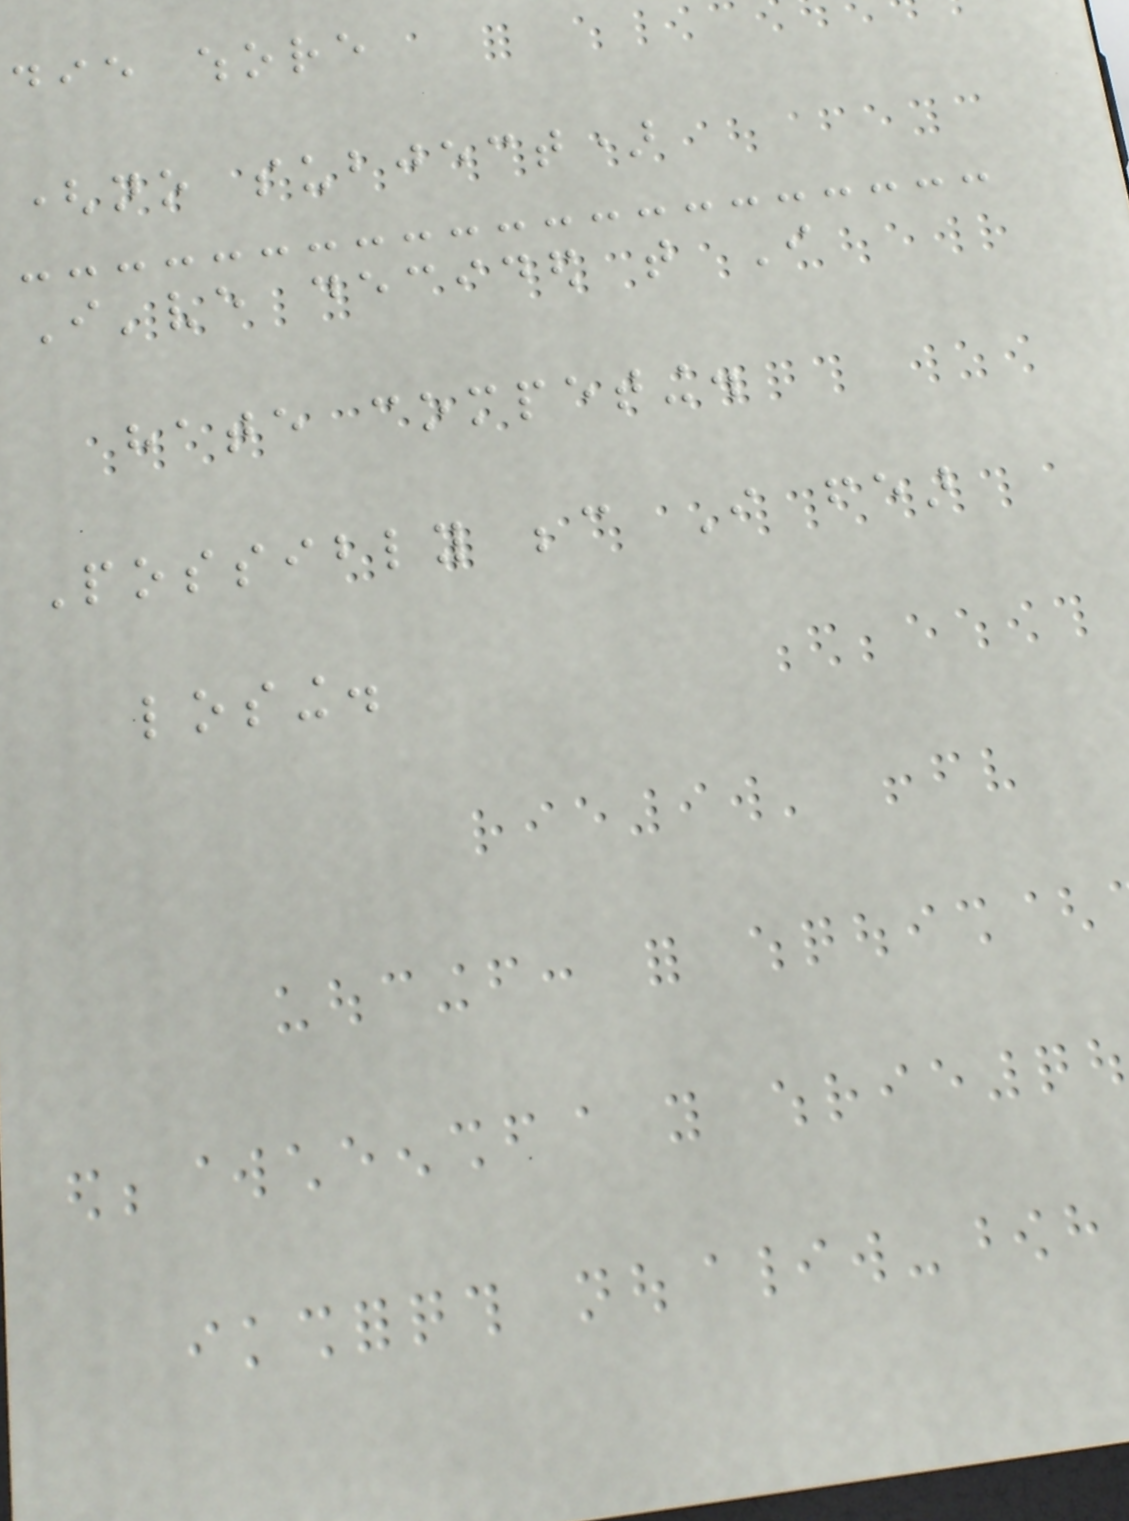die whore
(no subject)
I've decided that I
hate competing.
Possibly because I fear
losing.
